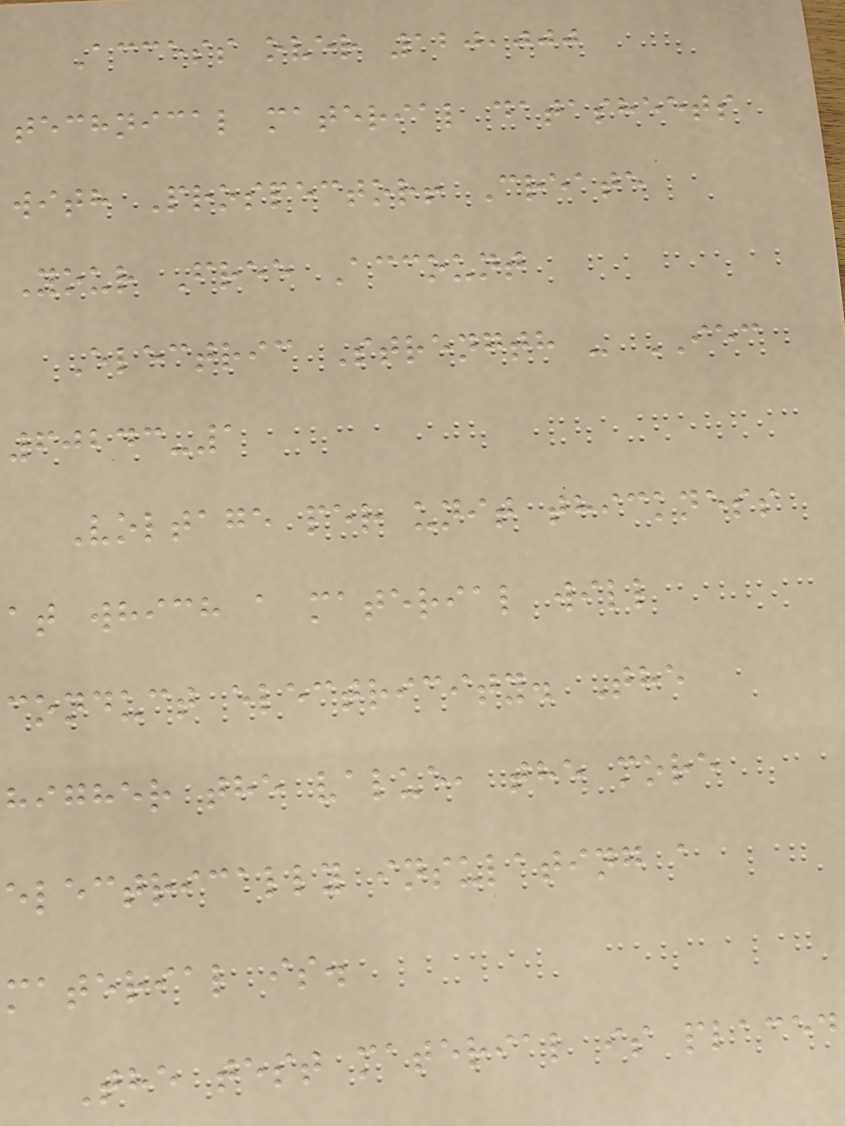Access over 120,000
technical material datasheets
with Prospector! Create
Your Free Account
Electric Strength - IEC
60243-1
Voltage per unit thickness
at which a material will
conduct electricity. The
higher the value, the more
electrically insulating a
material is.
The test material is placed
